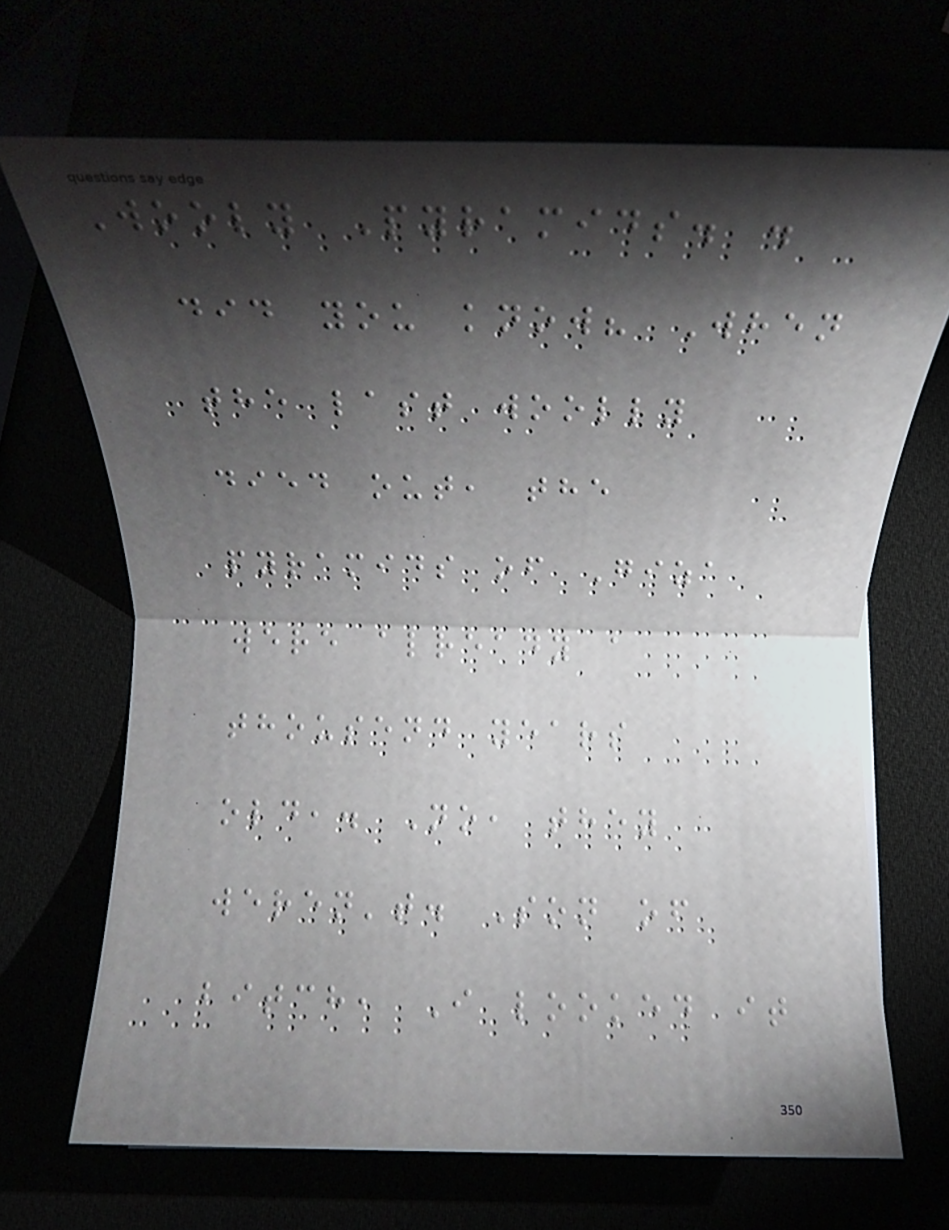Wooly Pyramids. .
did you know? When
the last woolly
died out, the
pyramids of Giza
were already a
thousend years
old,. No, they
weren't. Son of
bitch, I looked it
